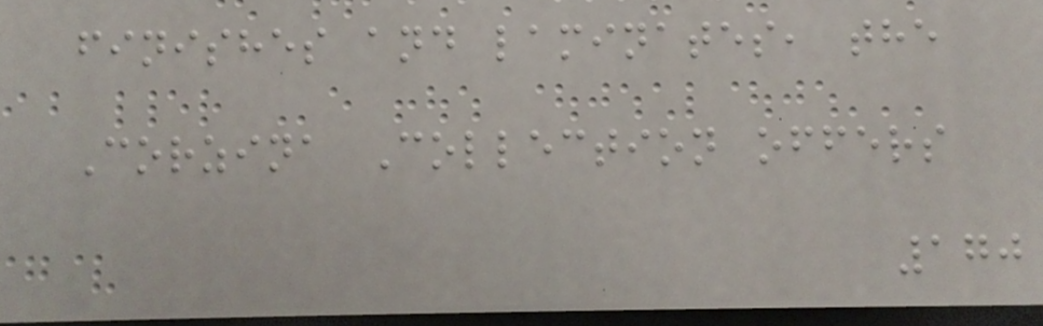finishes and laminates, the
Corzina Collection offers
170
